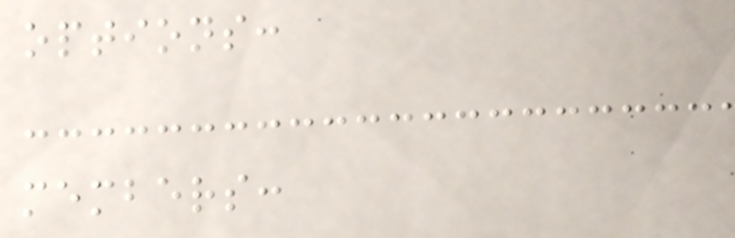options:
members:
